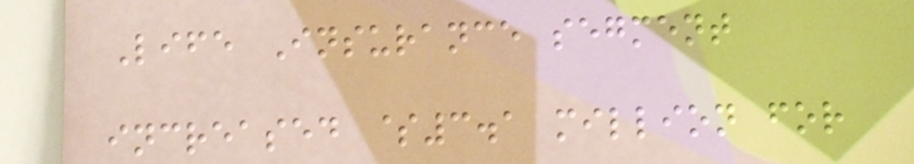Life Insurance segment
increased $3.1 million for
